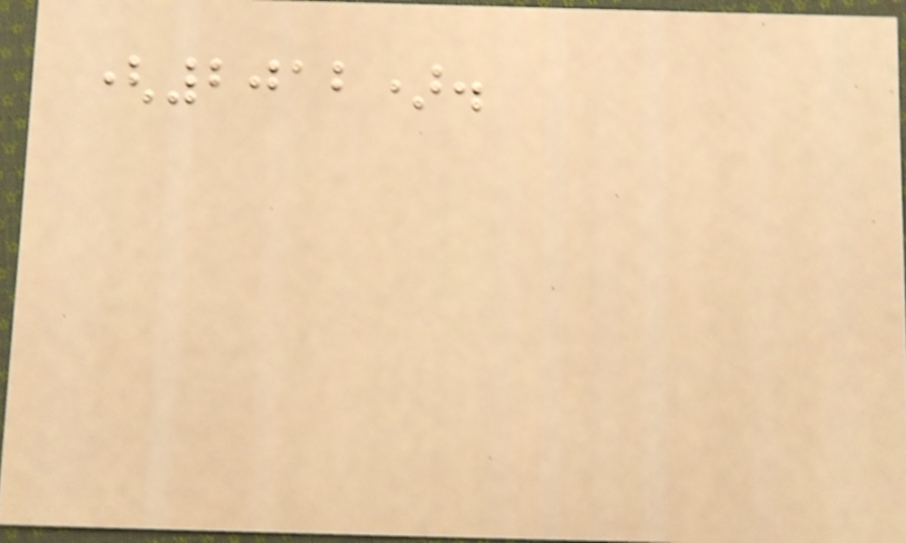(2012).
